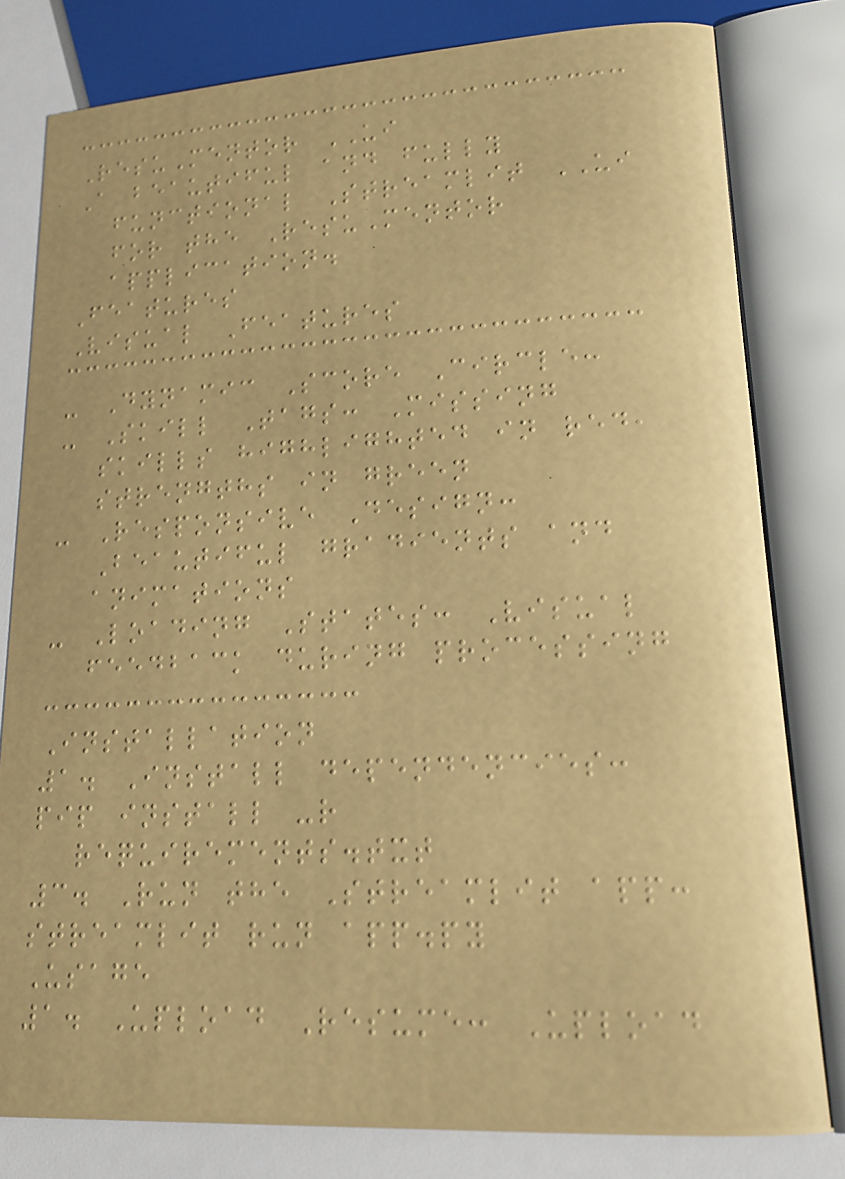ResuMentor UI
A beautiful and fully
functional Streamlit UI
for the ResuMentor
application.
Features
Visual Features
- Dynamic Score Circle:
- Skill Tags: Missing
skills highlighted in red,
strengths in green
- Responsive Design:
Beautiful gradients and
animations
- Loading States: Visual
feedback during processing
Installation
1. Install dependencies:
pip install -r
requirements.txt
3. Run the Streamlit app:
streamlit run app.py
Usage
1. Upload Resume: Upload
